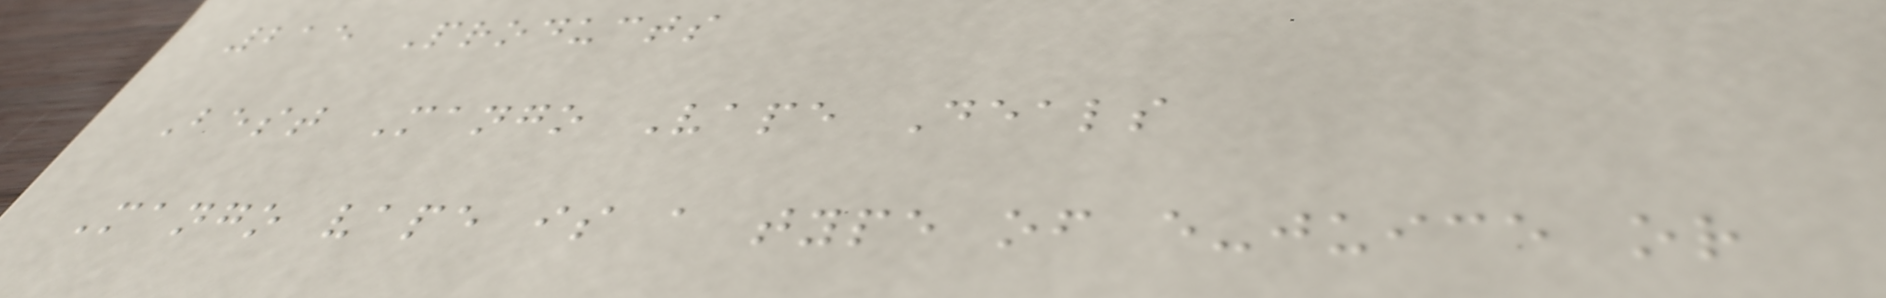215 Products
Best Mango Vape Deals
Mango vape is a type of e-juice or
